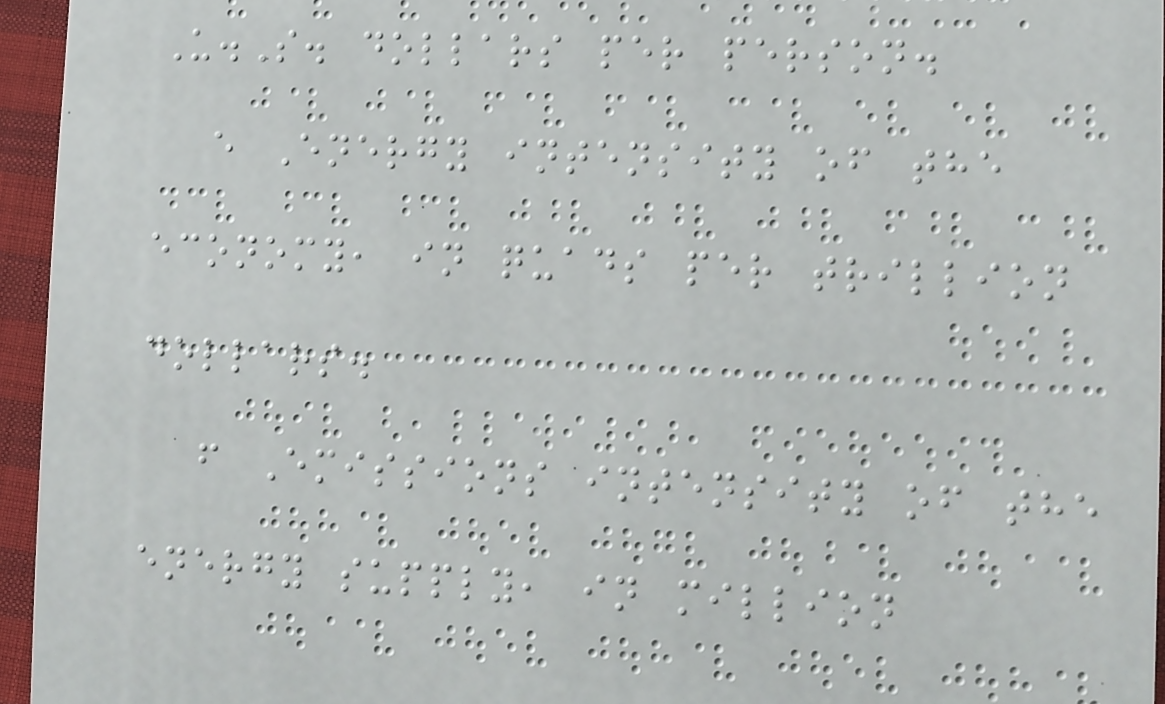U.S. dollars per person.
e Energy intensity of the
economy, in quads per trillion
dollars.
f Emissions intensity of the
energy supply, in million
